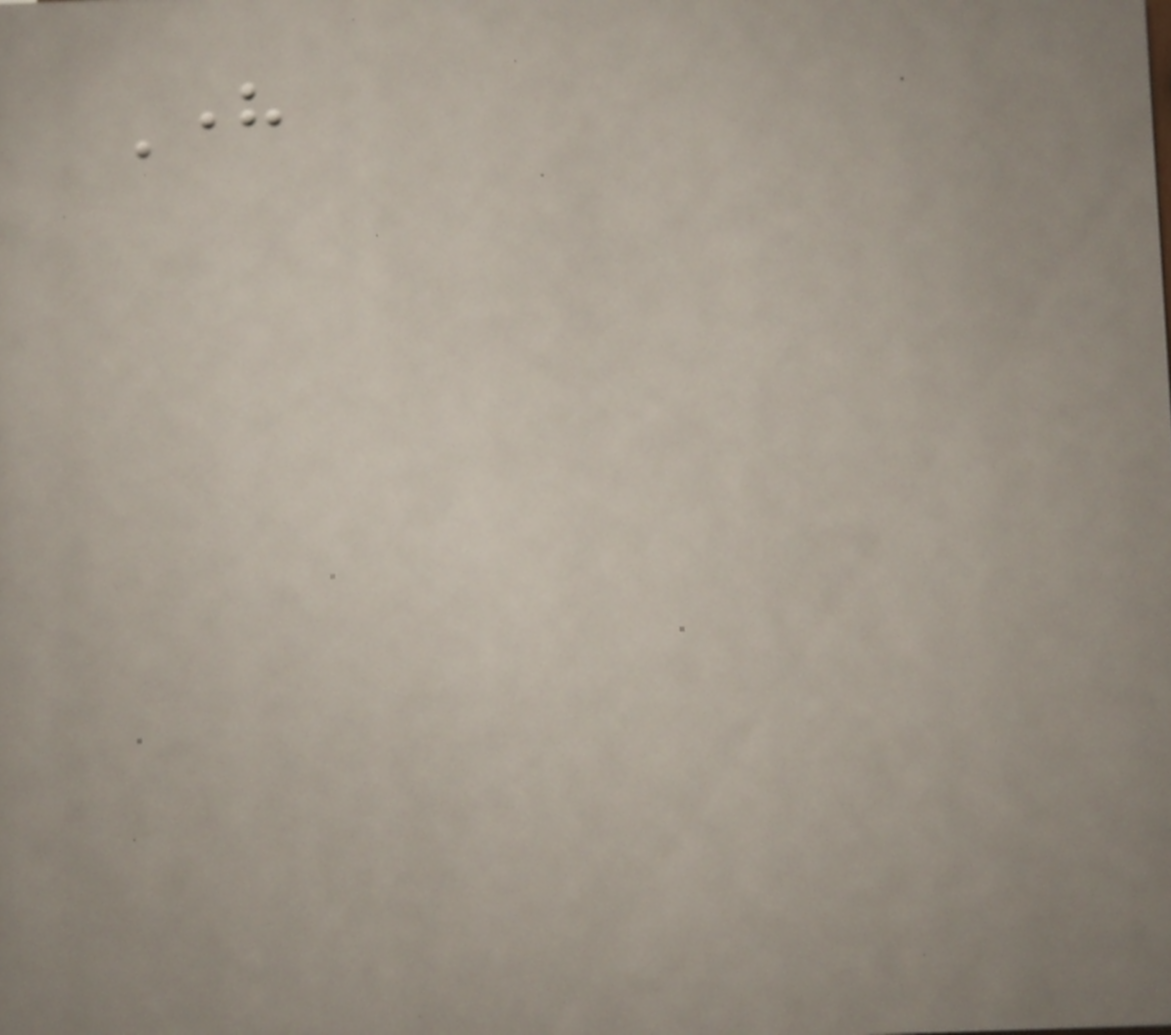Here
